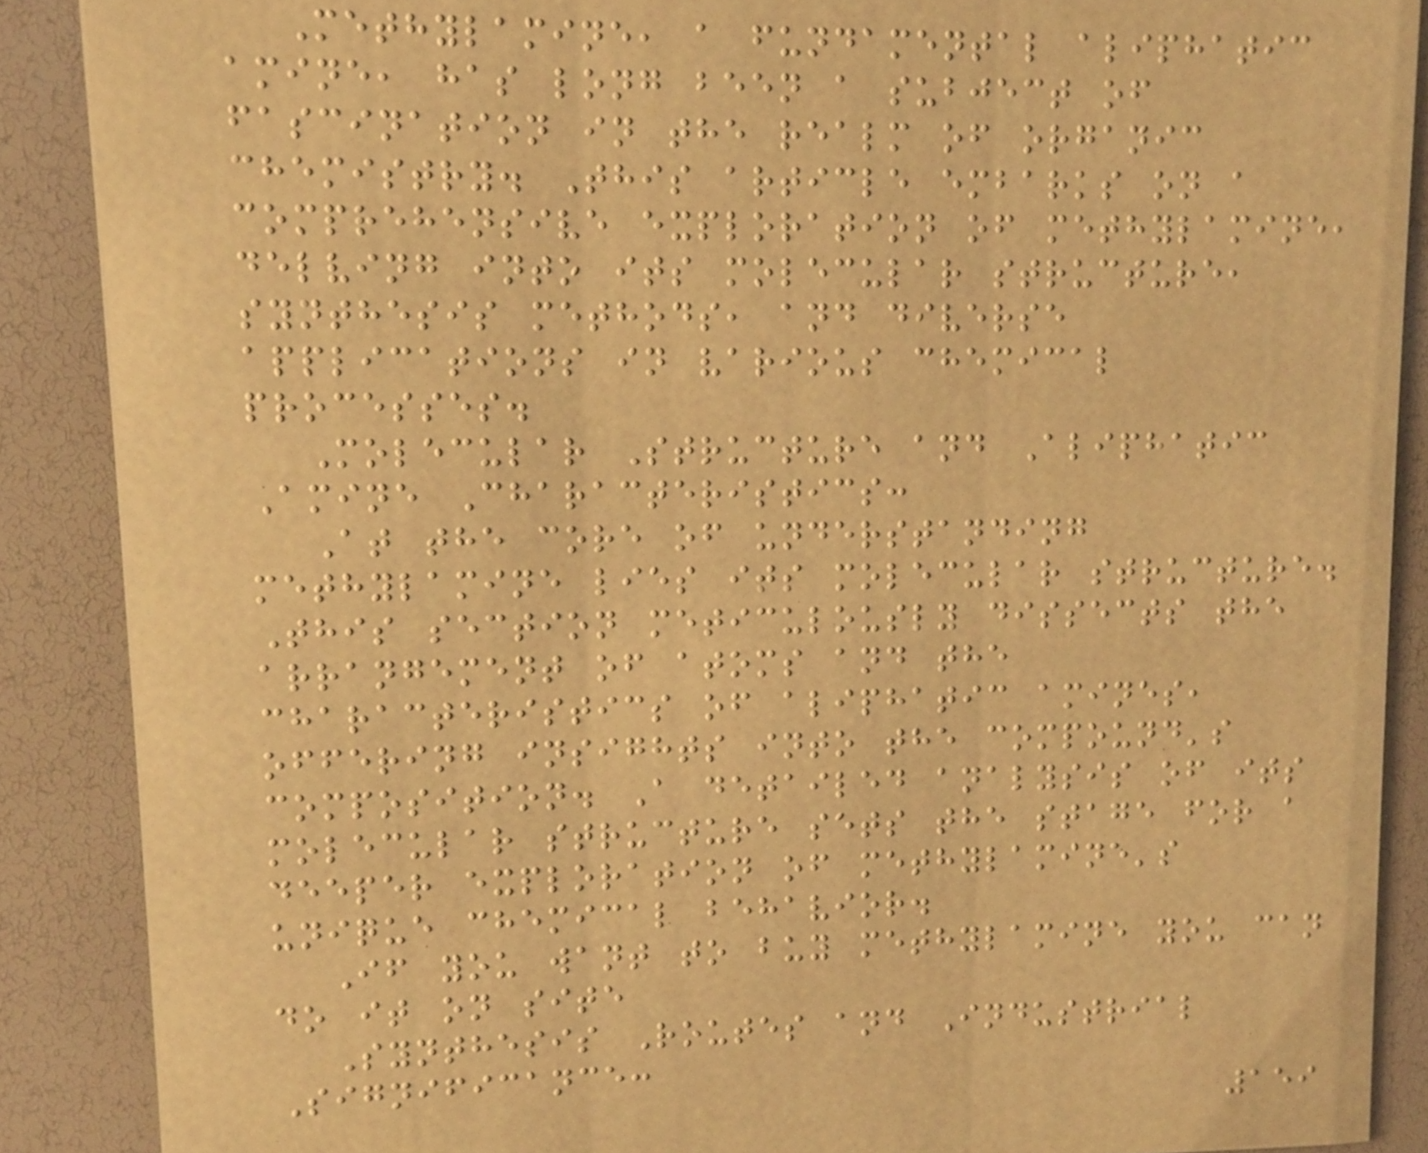Methylamine, a fundamental aliphatic
amine, has long been a subject of
fascination in the realm of organic
chemistry. This article embarks on a
comprehensive exploration of methylamine,
delving into its molecular structure,
synthesis methods, and diverse
applications in various chemical
processes.
Molecular Structure and Aliphatic
Amine Characteristics:
At the core of understanding
methylamine lies its molecular structure.
This section meticulously dissects the
arrangement of atoms and the
characteristics of aliphatic amines,
offering insights into the compound's
composition. A detailed analysis of its
molecular structure sets the stage for a
deeper exploration of methylamine's
unique chemical behavior.
If you want to buy methylamine you can
do it on site
Synthesis Routes and Industrial
Significance:
159
